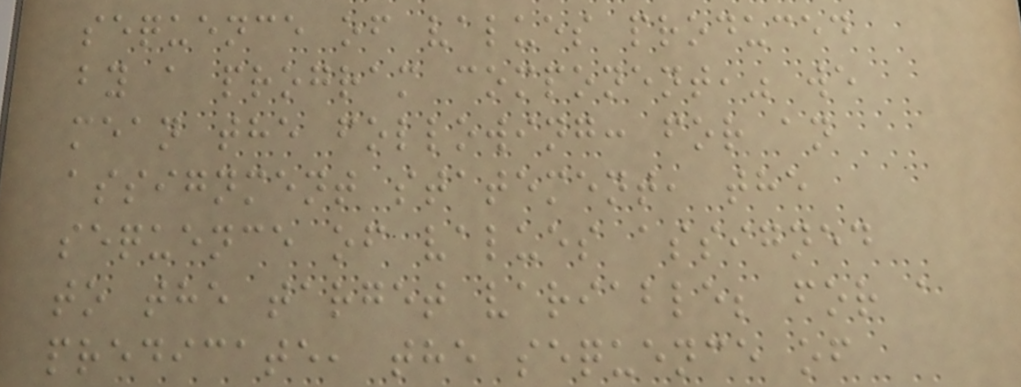sequence of values produced
by a program component," we
mean the following: for an
assignment statement, the
sequence of values assigned
to the target variable; for a
predicate, the sequence of
